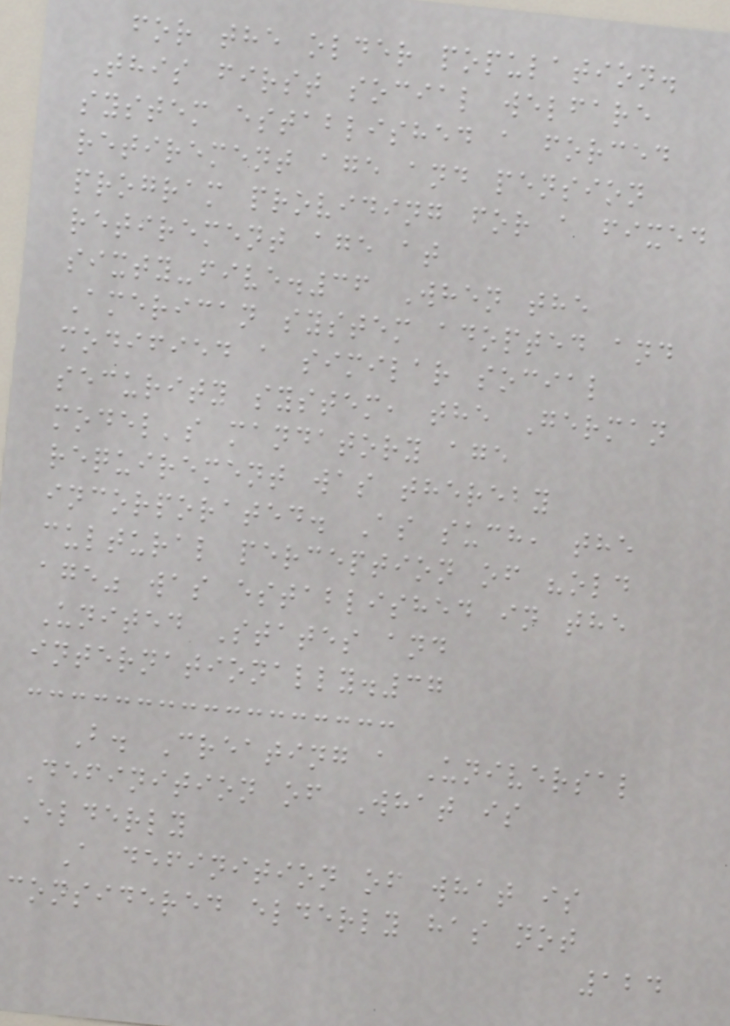for the older population.
This first social welfare
system established a forced
retirement age and pension
program providing for a fixed
retirement age at
sixty-five.36 When the
American system adopted and
modified a similar social
security system, the German
model's mandatory age
requirement was thereby
incorporated. As such, the
cultural perception of "old
age" was established in the
United States and
internationally.37
B. Creating a Universal
Definition of What is
Elderly
A definition of what is
considered elderly has not
124
